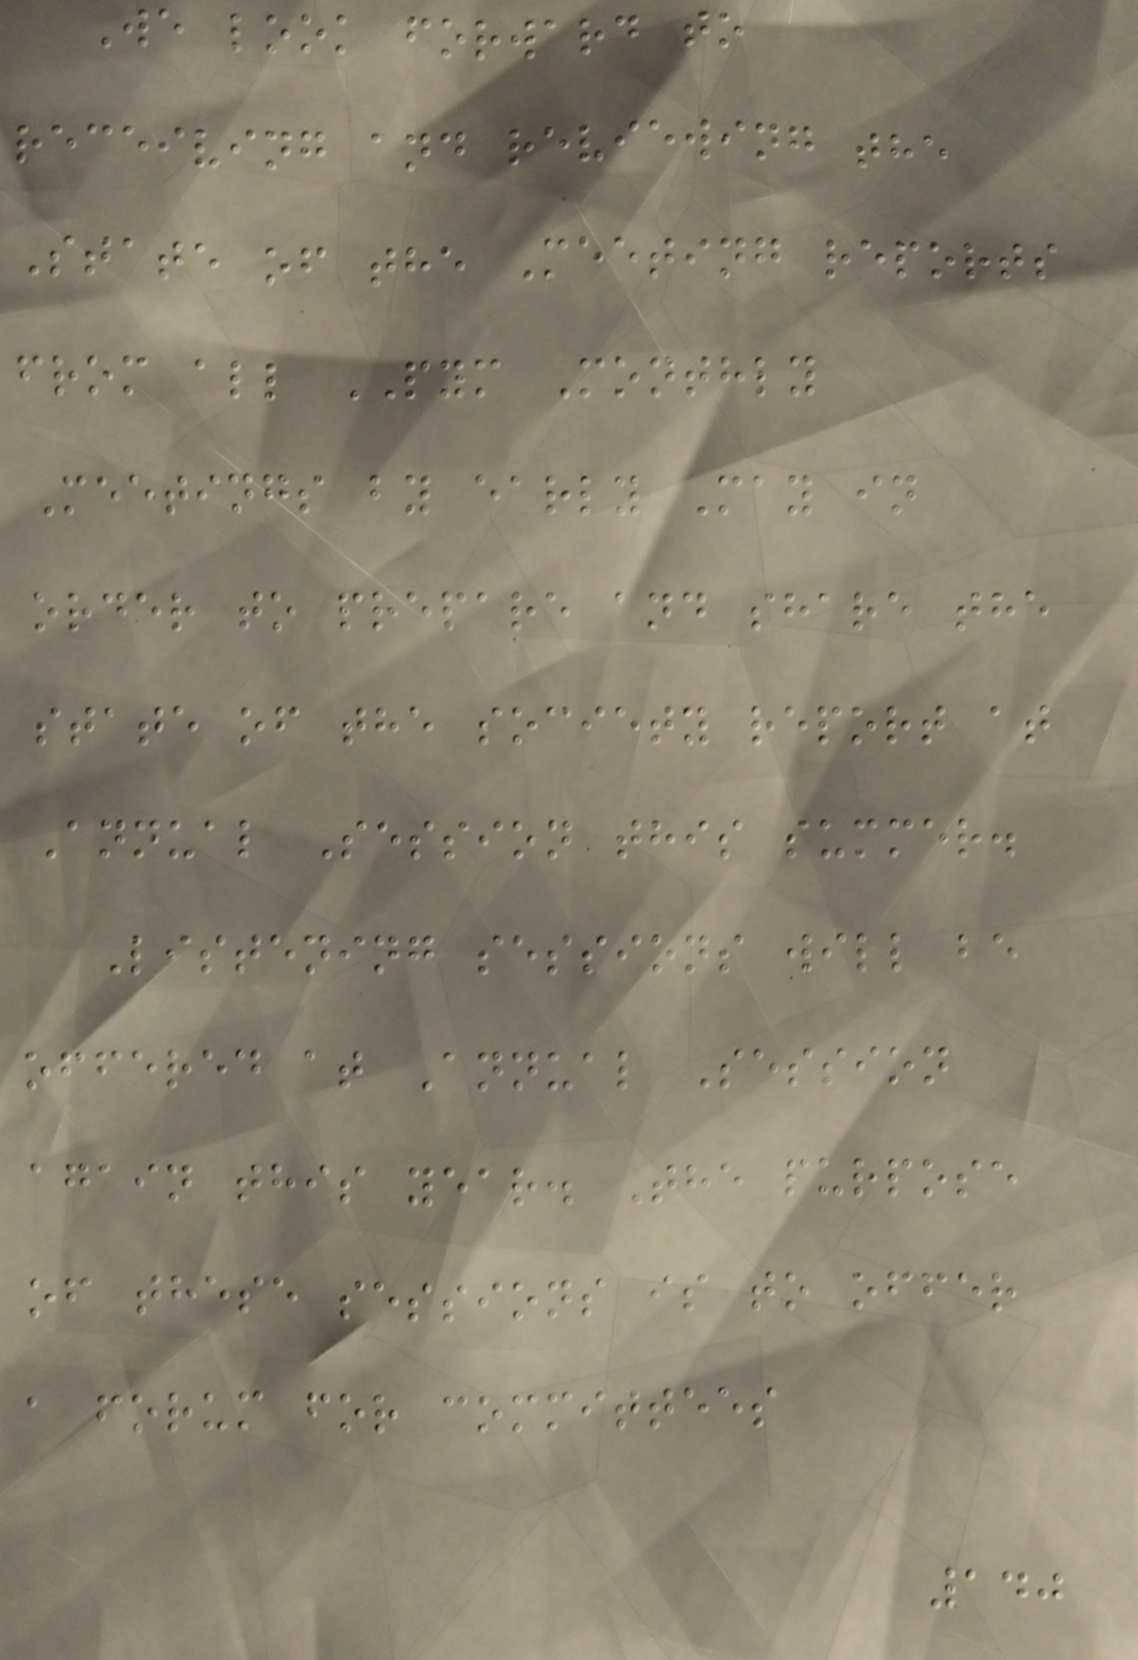We look forward to
receiving and reviewing the
State of the Meeting reports
from all PYM Monthly
Meetings by early May in
order to prepare and share the
state of the society report at
Annual Session this summer.
Listening sessions will be
offered at Annual Session
again this year. The purpose
of these sessions is to offer
a forum for committees
140
